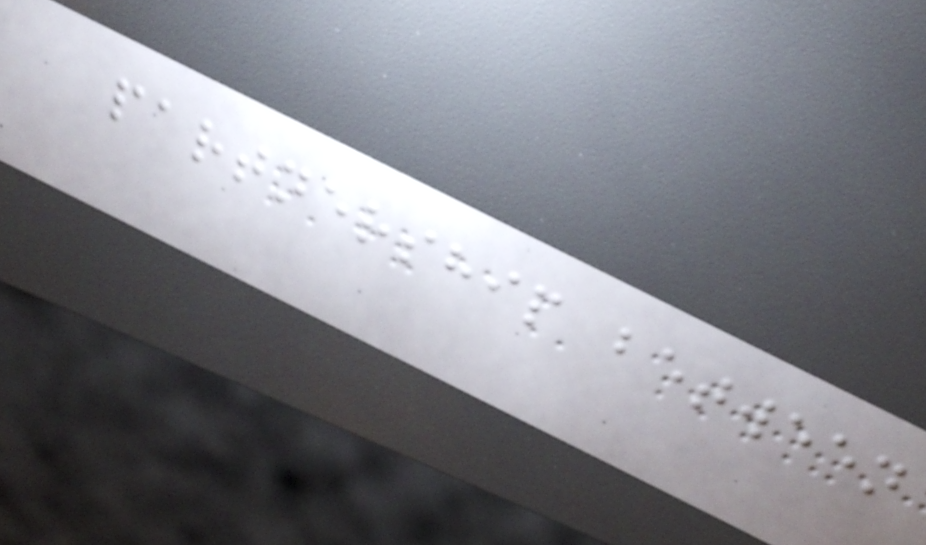partnership between
